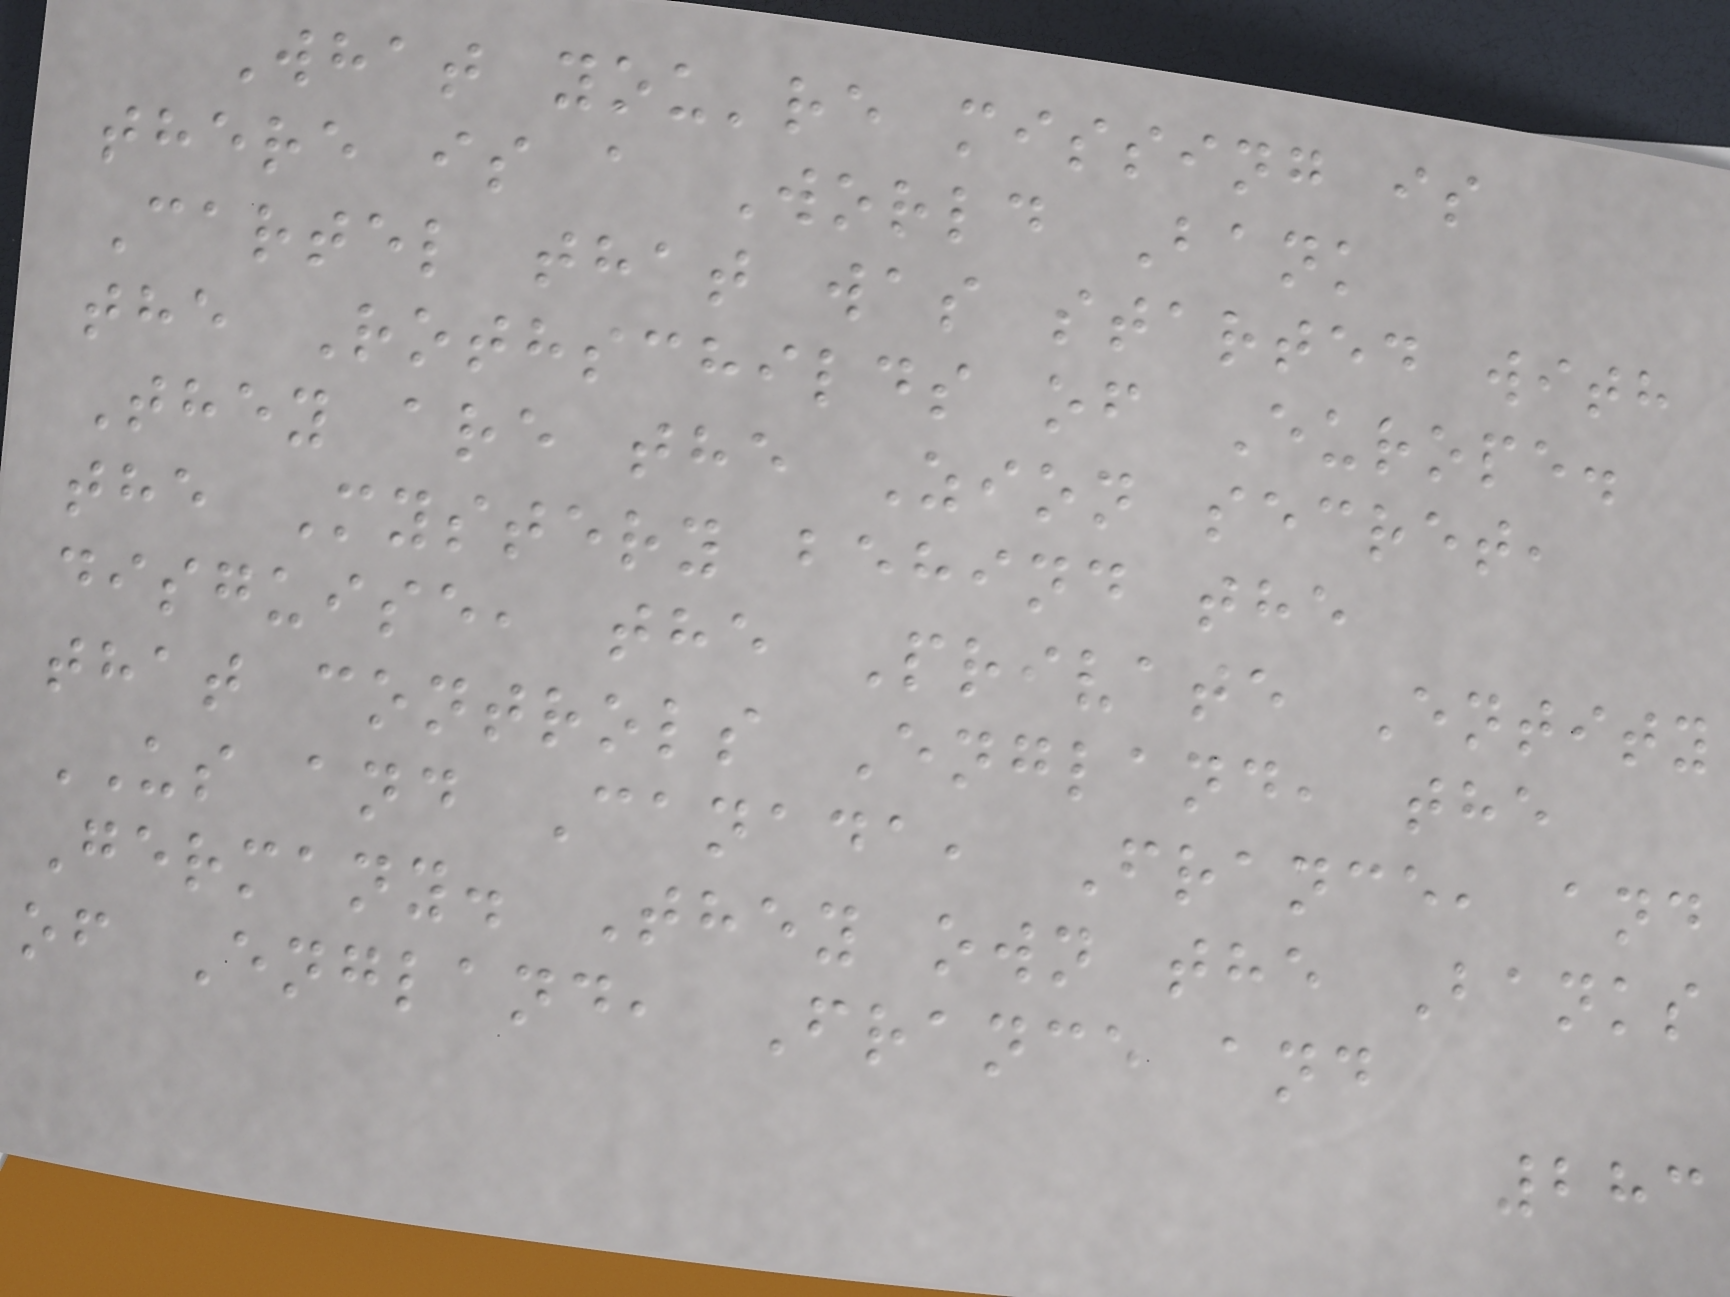What you're missing is
there is a World Bank
Cartel that was started with
the Rothschilds of Europe.
They are the Zion secret,
the Mystery behind the
disguise, the Private Entity
that controls England, the
US and Canada, France, and
Germany. They own the Banks
of England, France and
283
